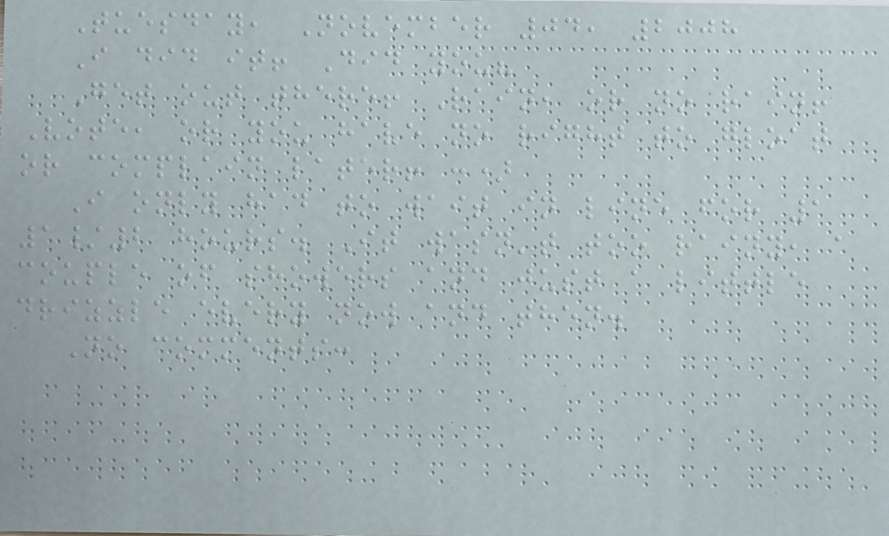Tuesday, November 04, 2008
I did it! Did you?
Get out there! Rain, or no rain!
Vote, or you have no right to gloat
or complain later! :)
I only had to wait in line for 1
1/2 hours. It wasn't too rainy, a
couple of showers and just a little
drizzle every now and then.
No comments:
